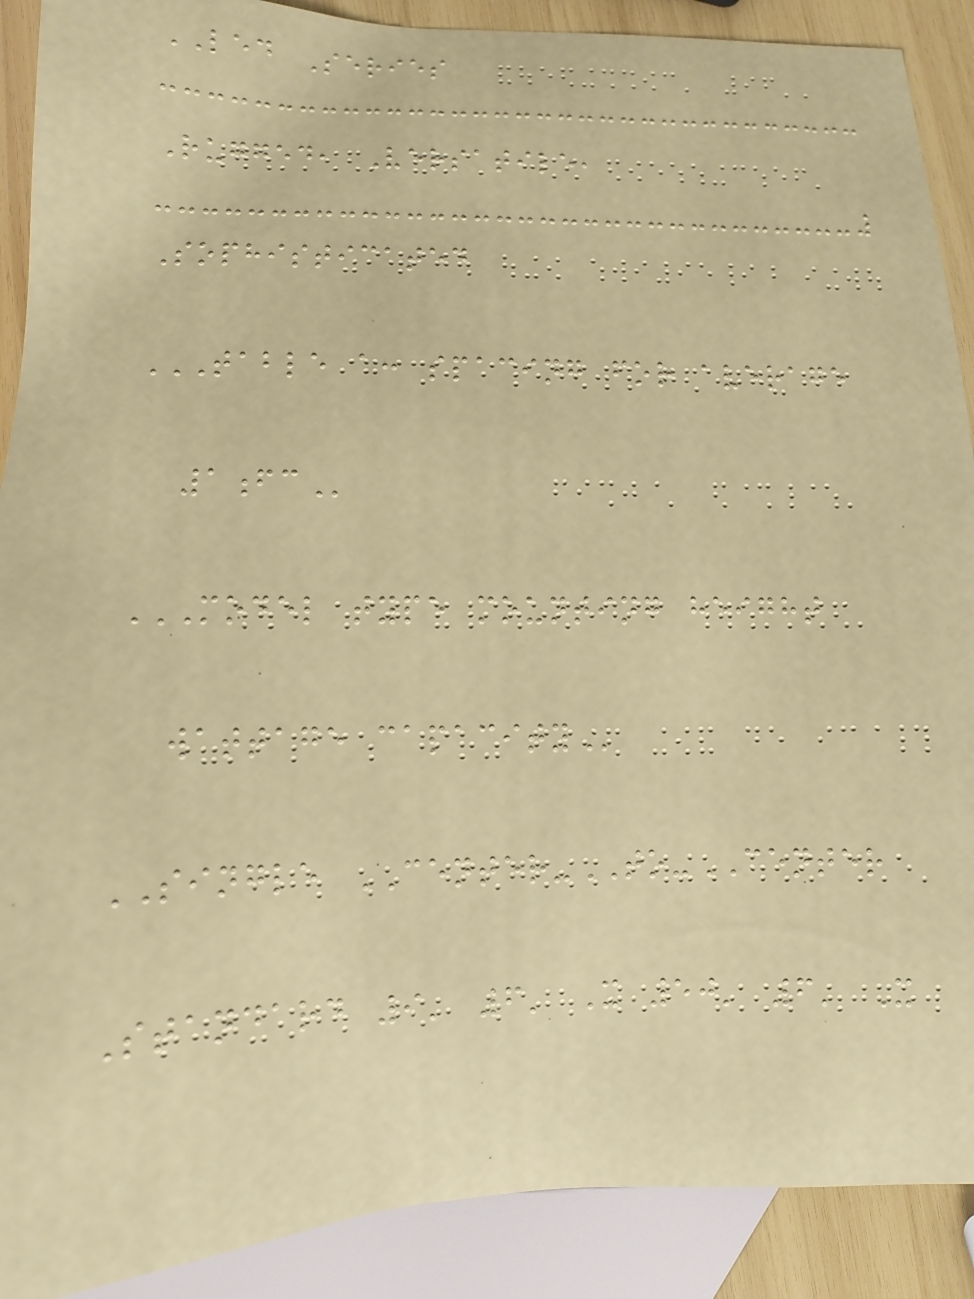LED Series
Rugged, Versatile,
Sophisticated
TABLE A: SPACING FOR AVERAGE
1FC
MODEL TYPE MOUNTING HEIGHT
WATTAGE CAPACITY
SINGLE CENTER-TO-CENTER
Standard 9' 6' X 50' 6' X
